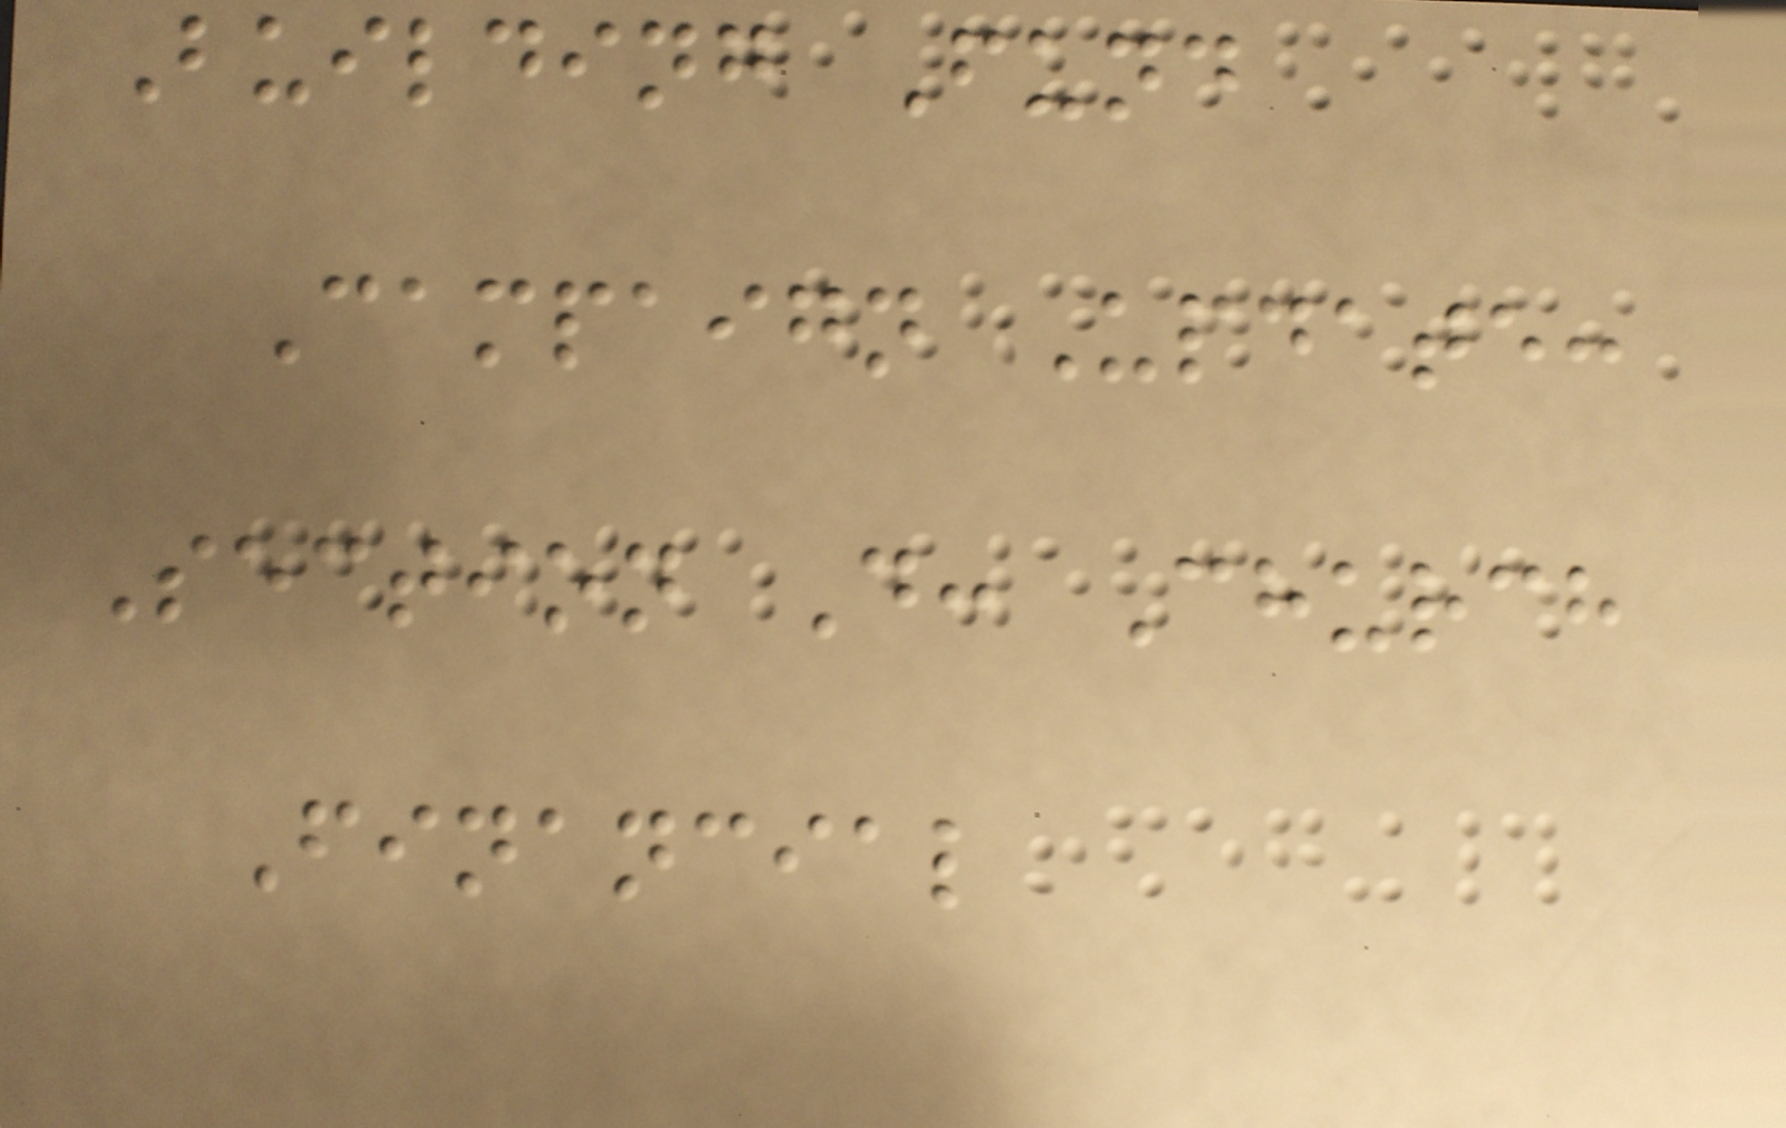Building Fund
Campaign Update:
Section D: Church
Financial
